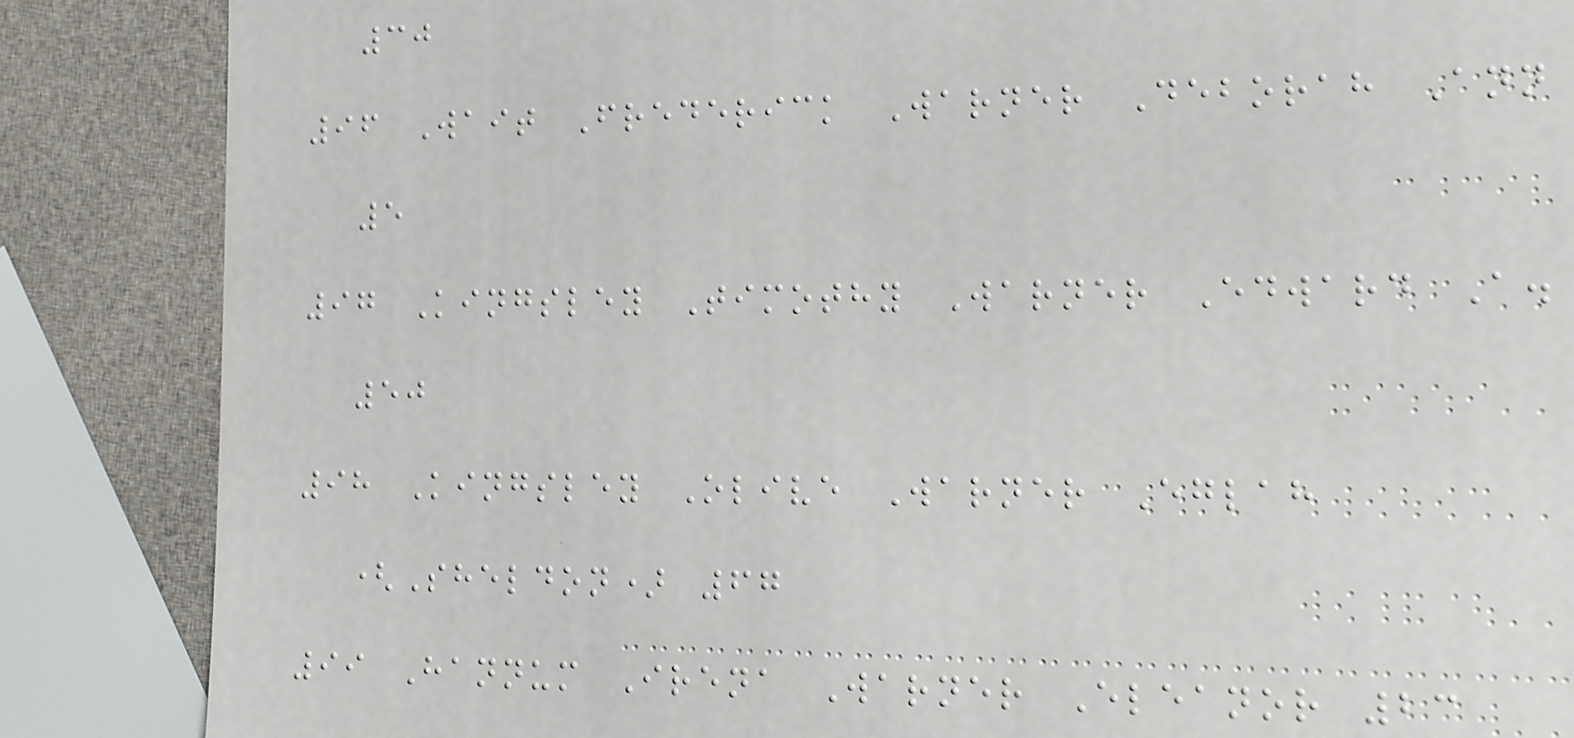30
96 Wait Frederick Warner Deborah Ann
5
97 Kingsley Timothy Warner Edward A.
50
98 Kingsley Olive Warner Eglah
(Sheldon) 67
99 Hannum Irena Warner Eleanor 23
